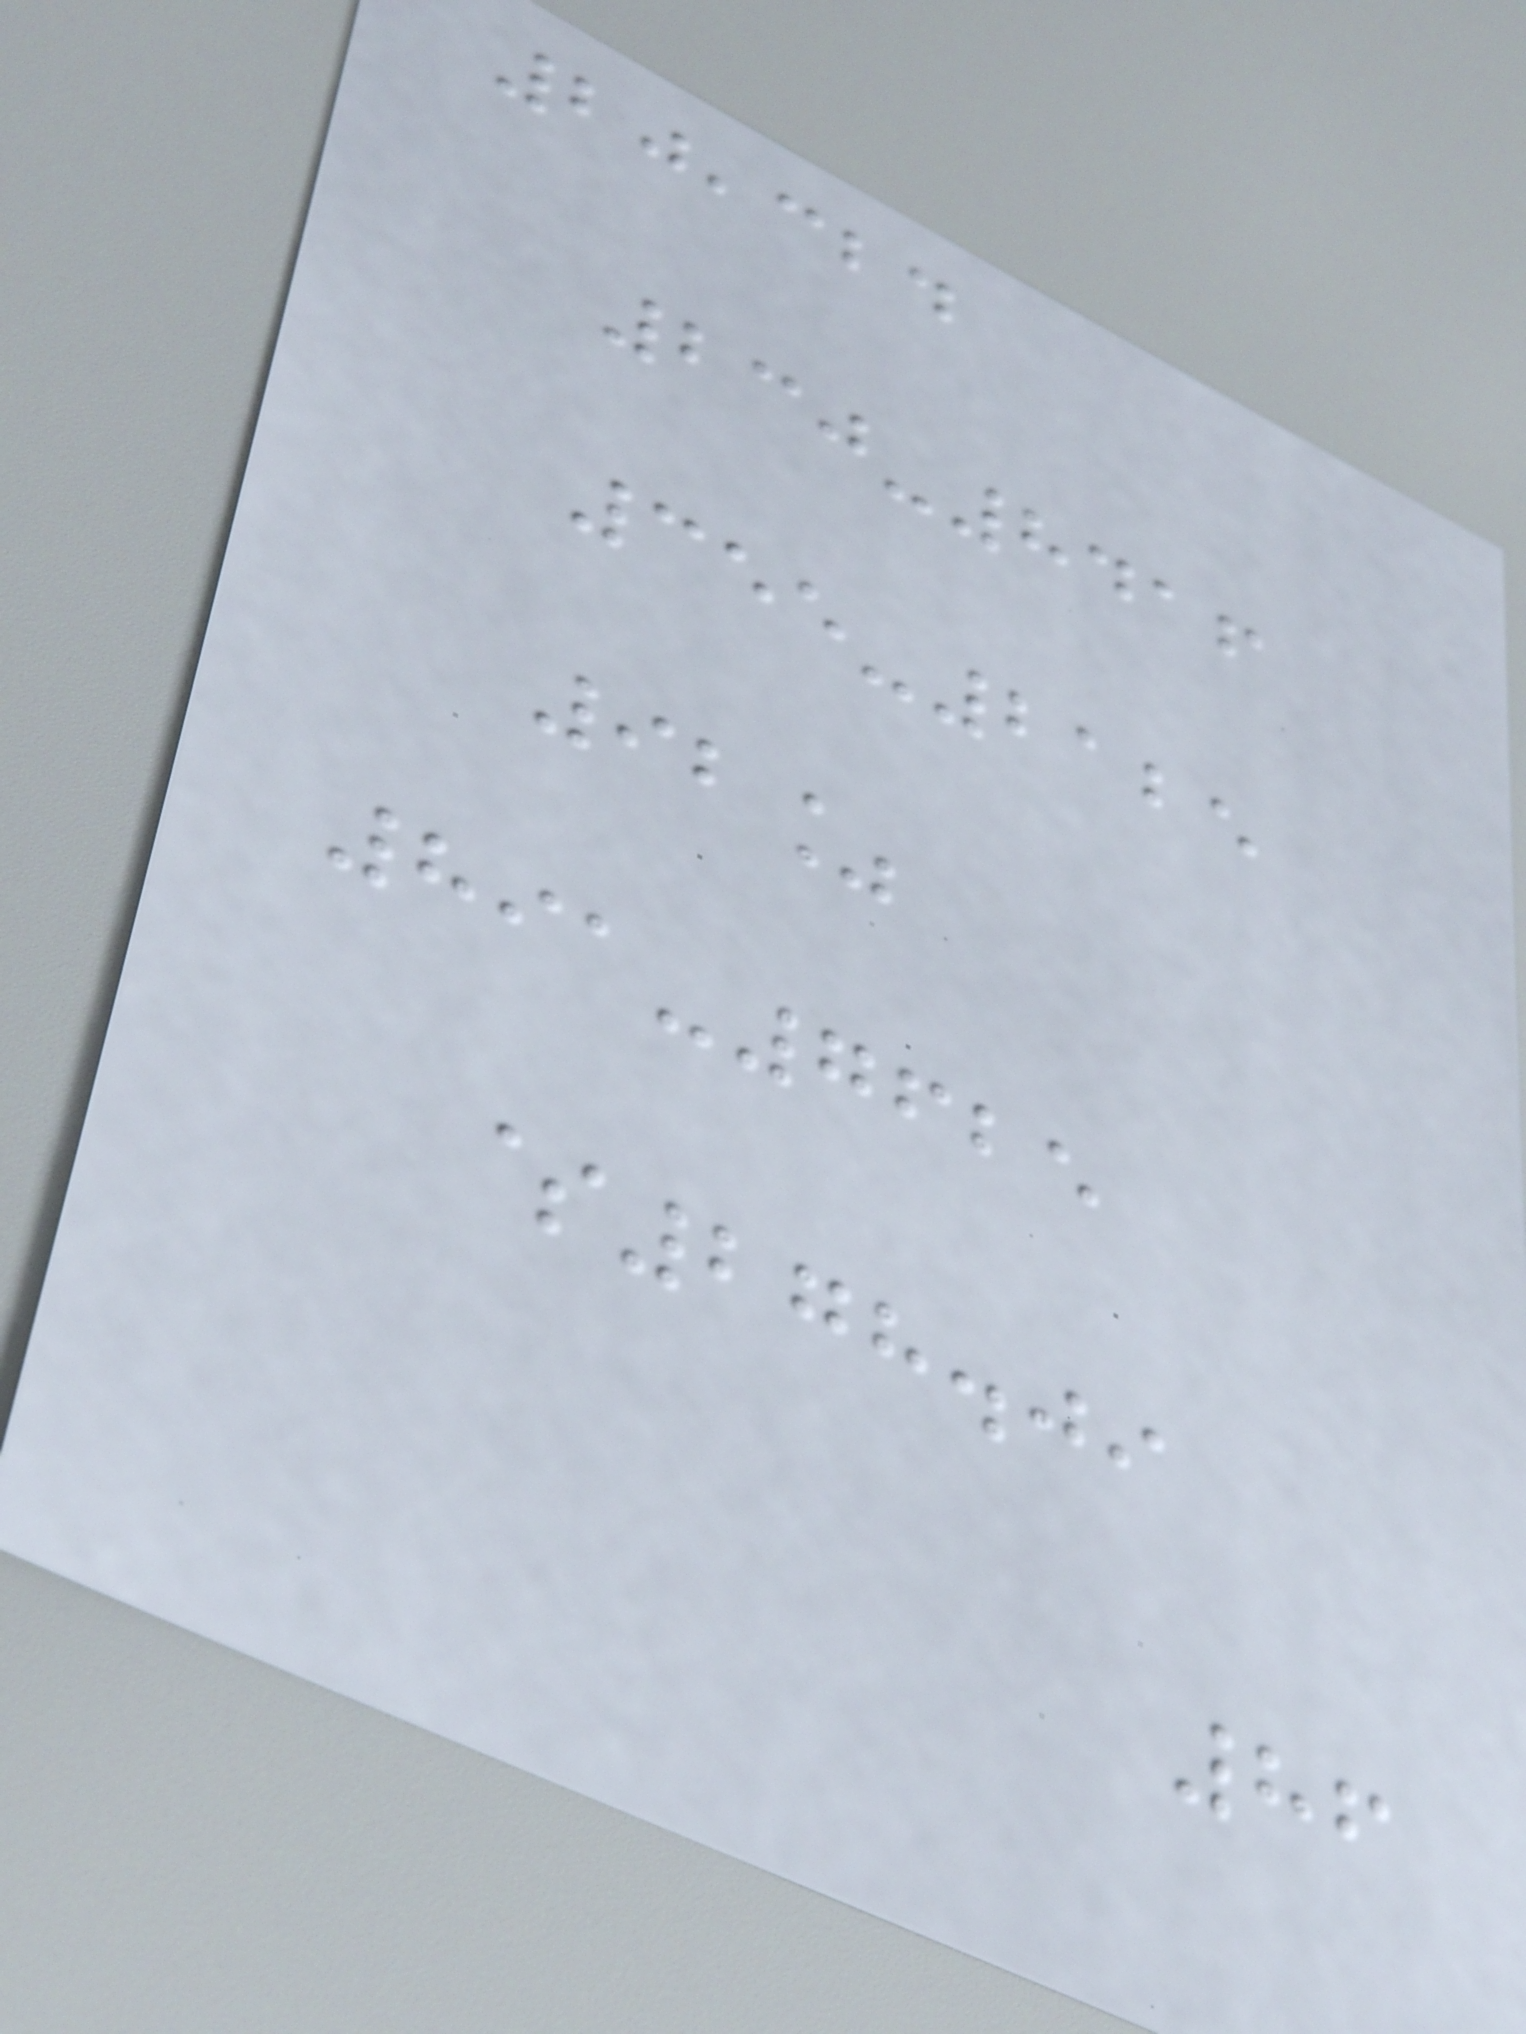20,324
230-8416
355-2125
92%
891-7625
$278.09
86
